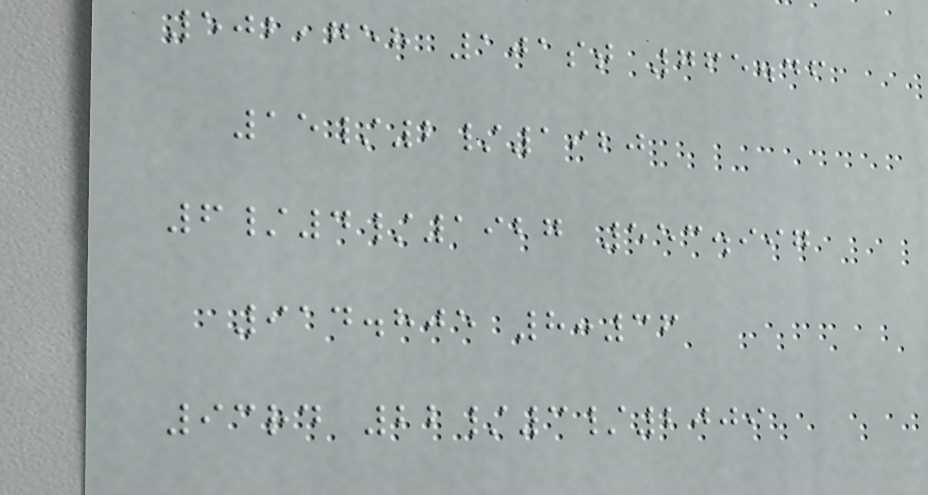502,758 101st 765.46
15/2/1920
6/4/1927 553.997
914.805 8:36
93rd 22/3/2009
